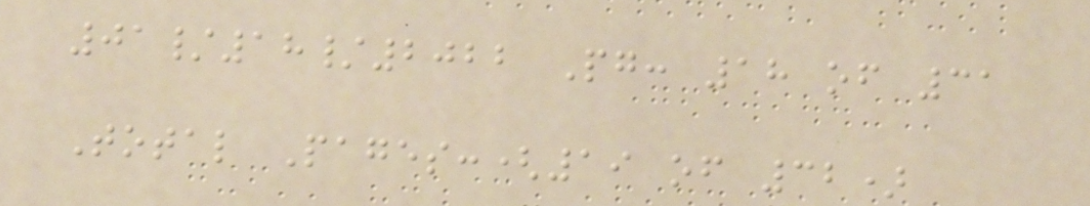01/18/2022 Pg: 18 of 31
Total Pages:(19 of 32)
